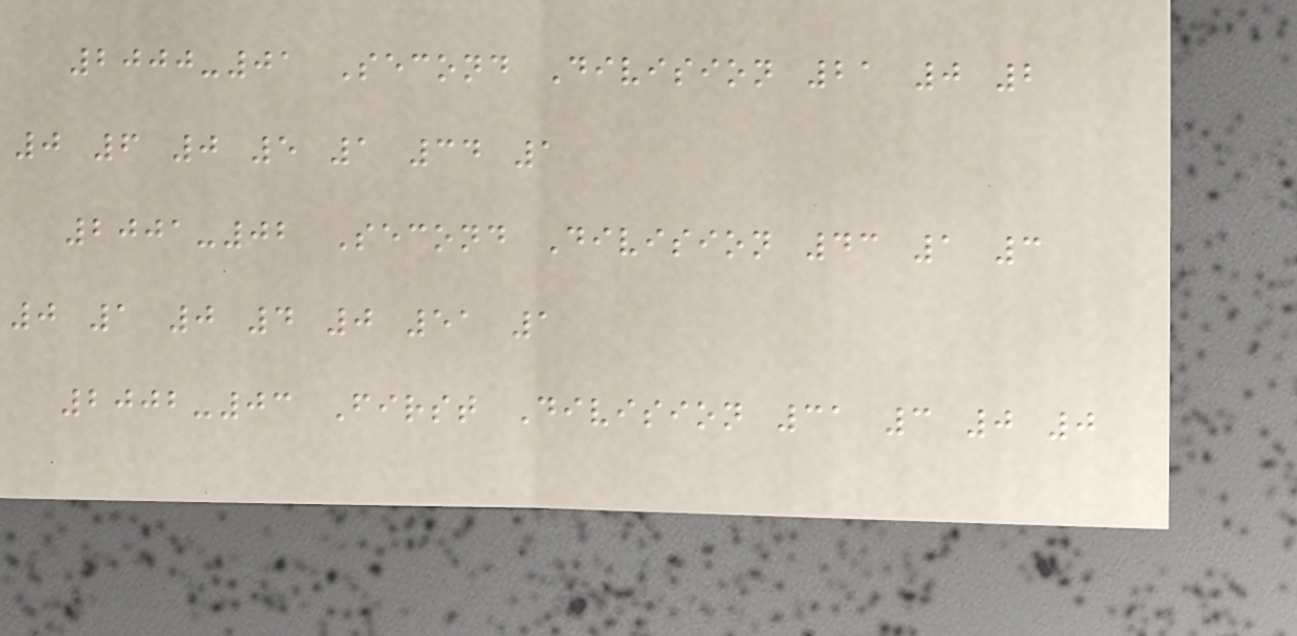2000-01 Second Division 21 0 2
0 6 0 5 1 34 1
2001-02 Second Division 43 1 3
0 1 0 4 0 51 1
2002-03 First Division 31 3 0 0
